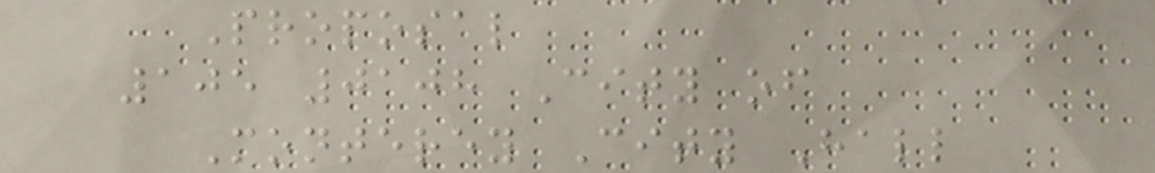Proposal
105 0108 City of
Monterey City Hall
